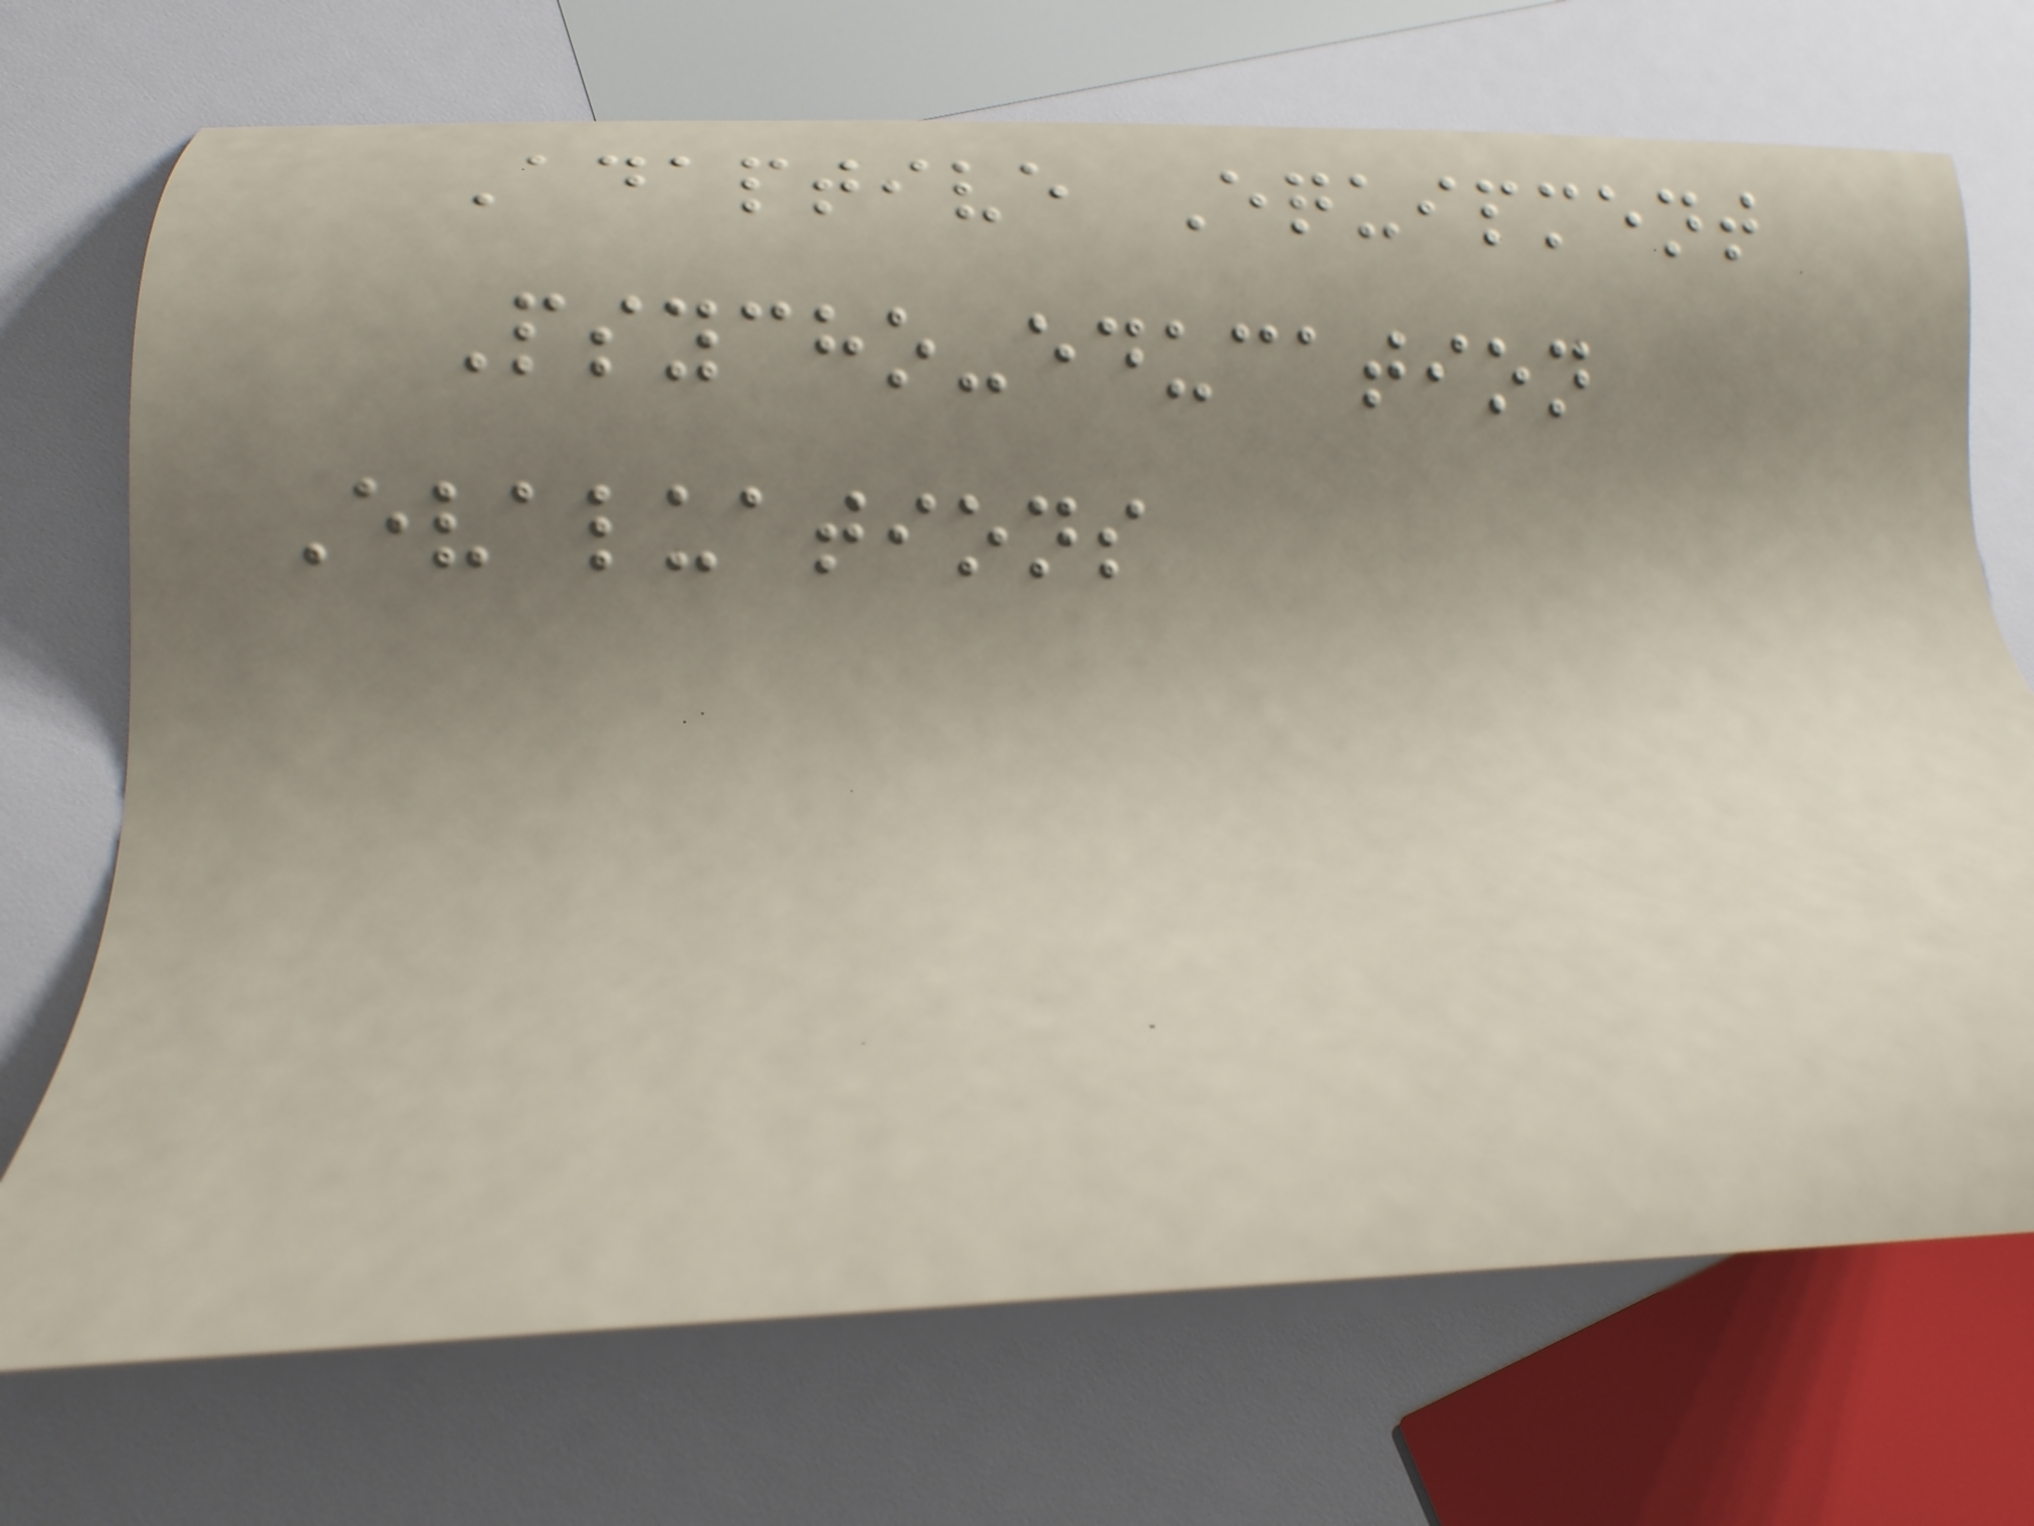Adaptive Equipment
Psycho-education
Evaluations
